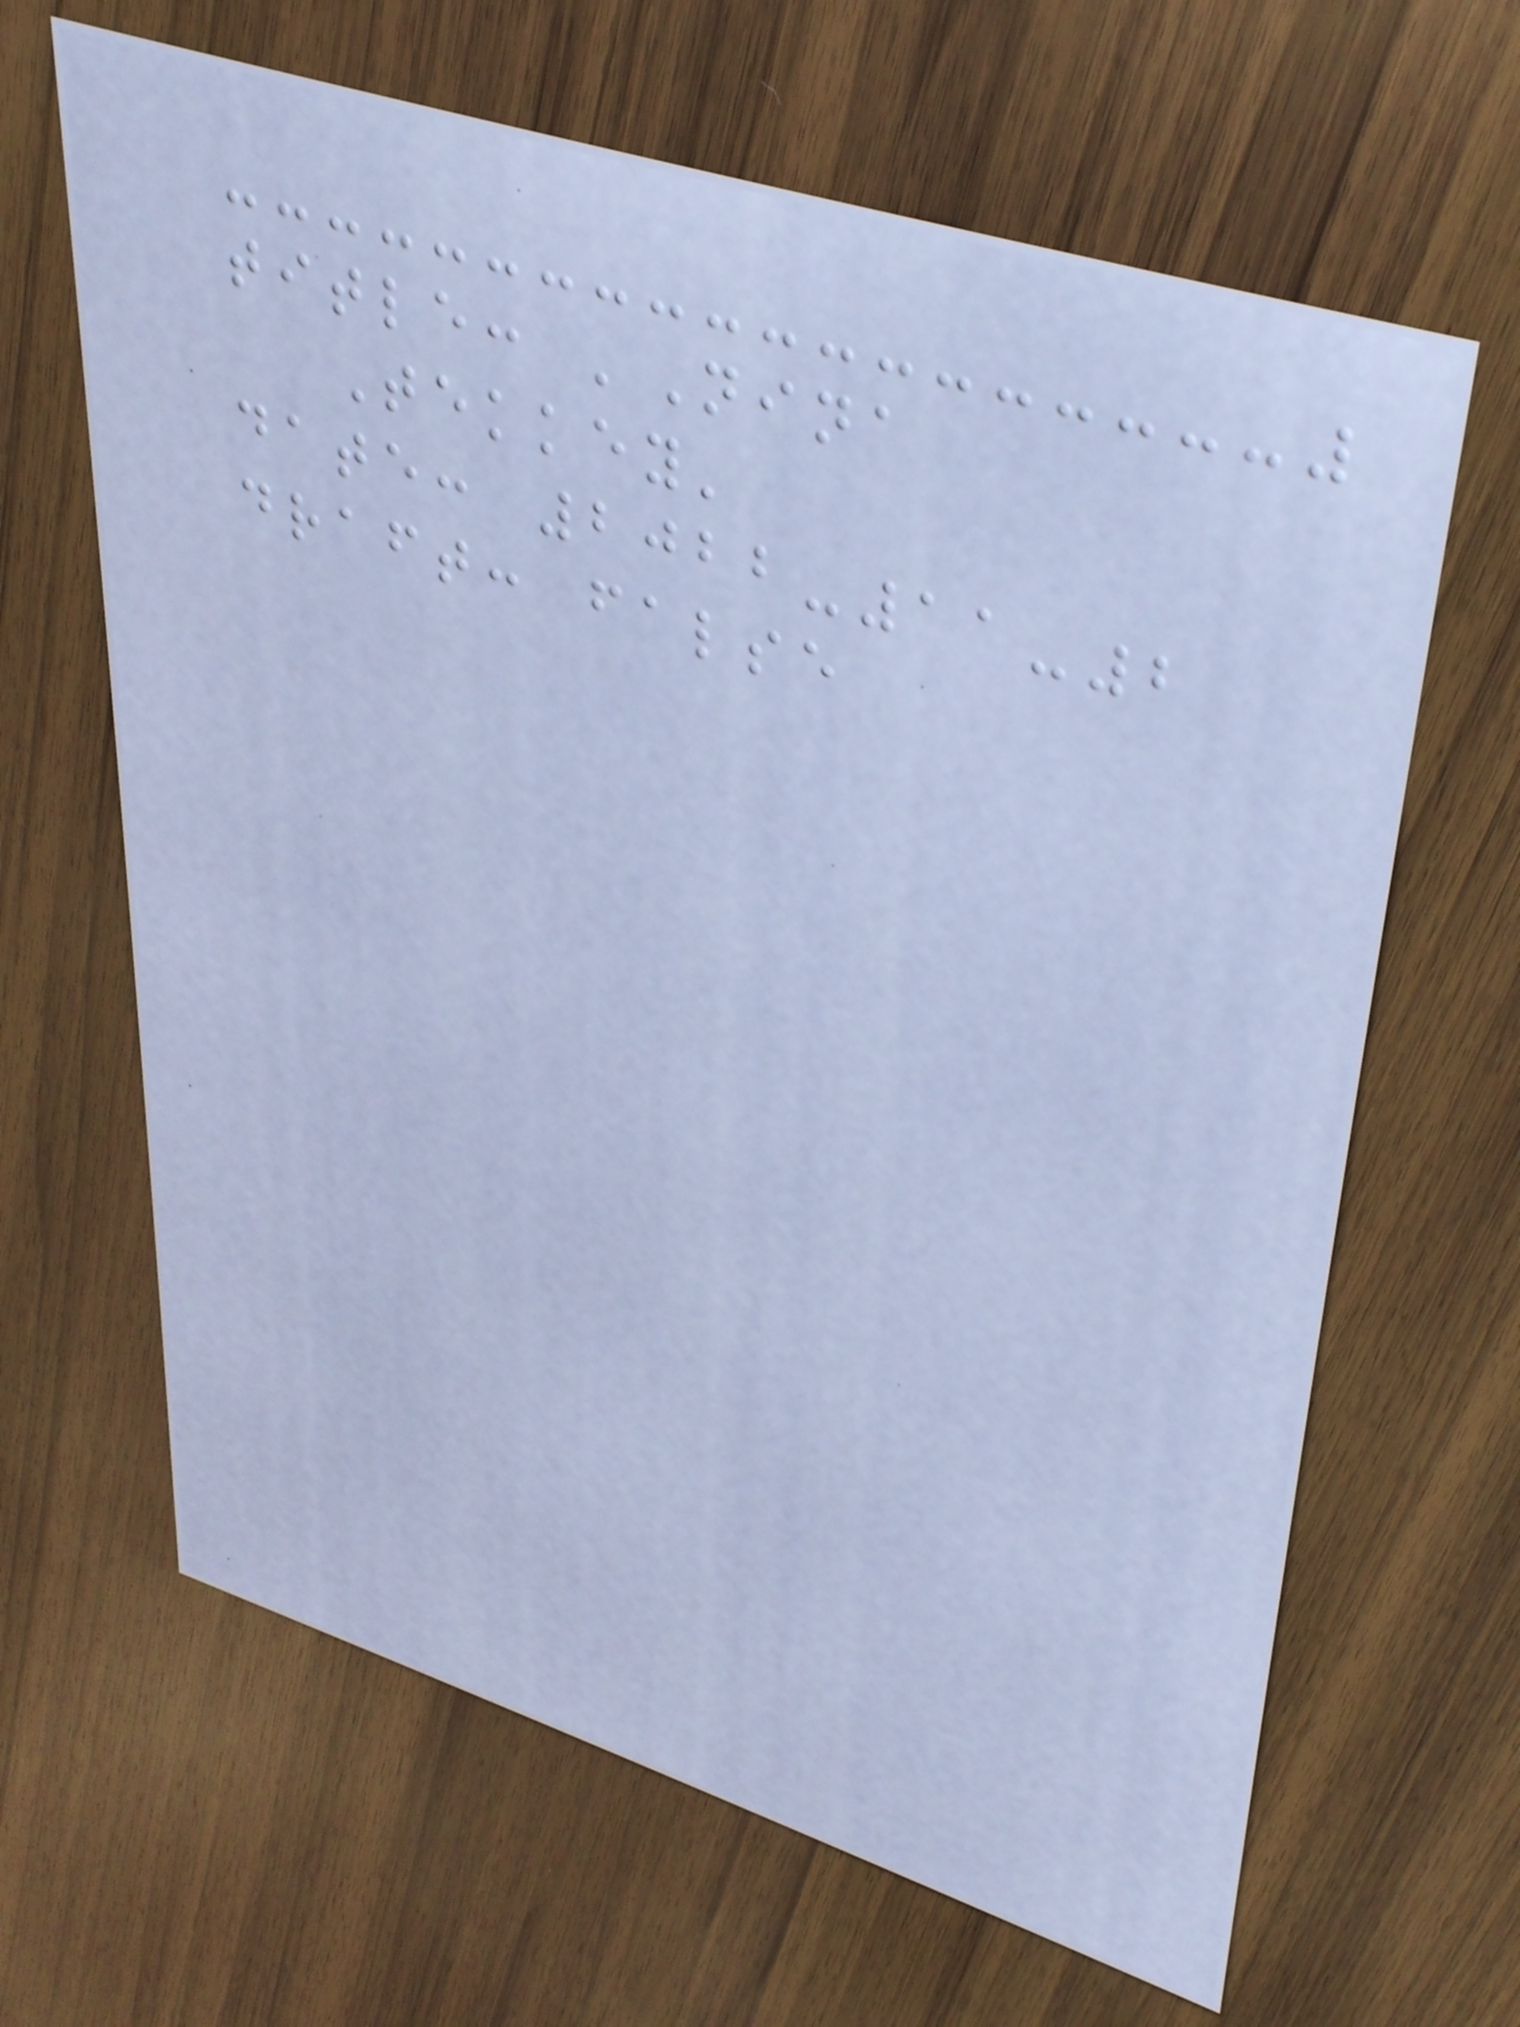title: 'Nina
Tekkey'
date: 2022-11-2
draft: false
